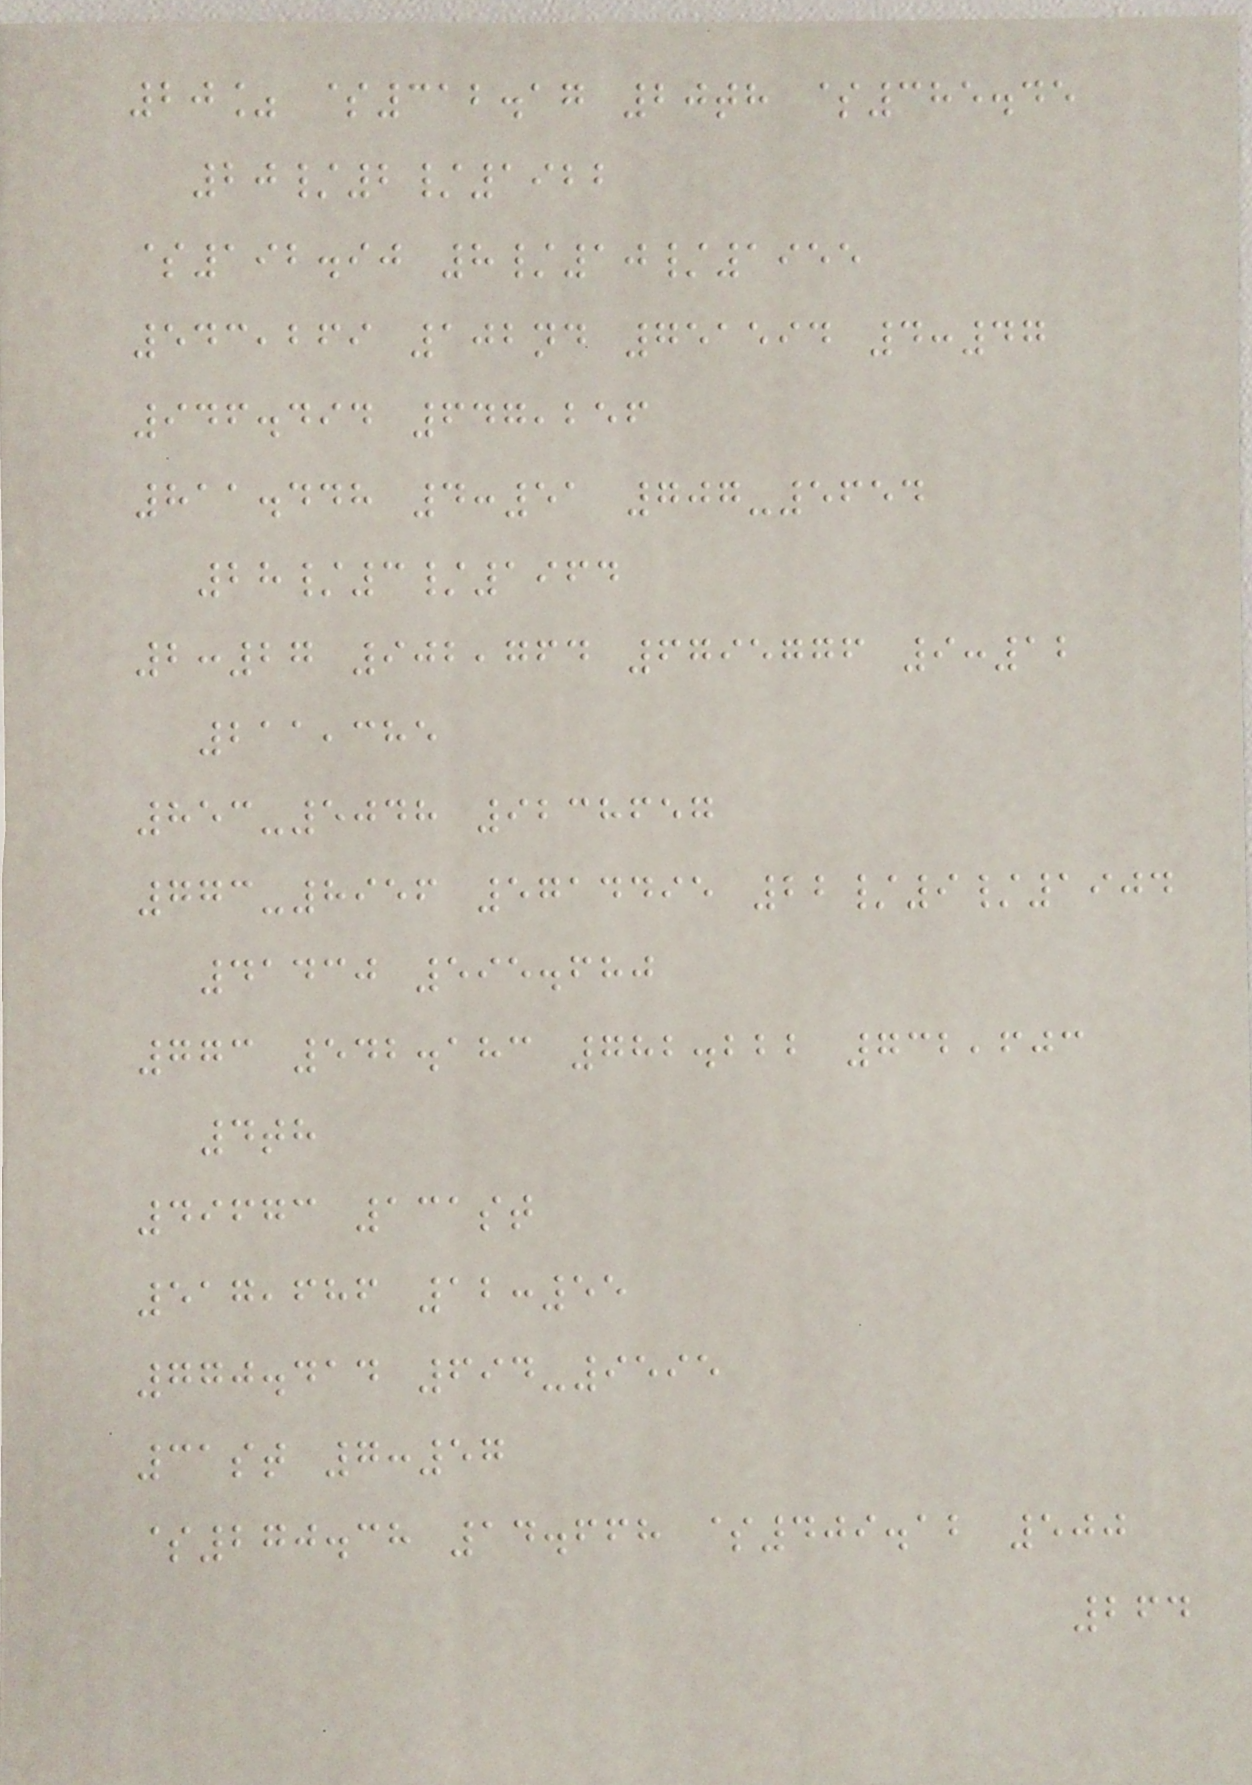20% $312.17 20th $385.45
20/2/1922
$192.90 8/10/1955
543,269 102nd 751594 4:47
946.494 647,256
811.448 4:51 707-5654
28/3/1964
2:27 902,764 6795776 9:12
211,385
853-5048 9238657
773-8956 5714495 22/9/1904
41430 595.680
773 542.183 782.222 732,603
4th
49673 131st
517,686 12:55
770.414 694-9595
31st 7:57
$270.38 14.668 $409.12 500
264
